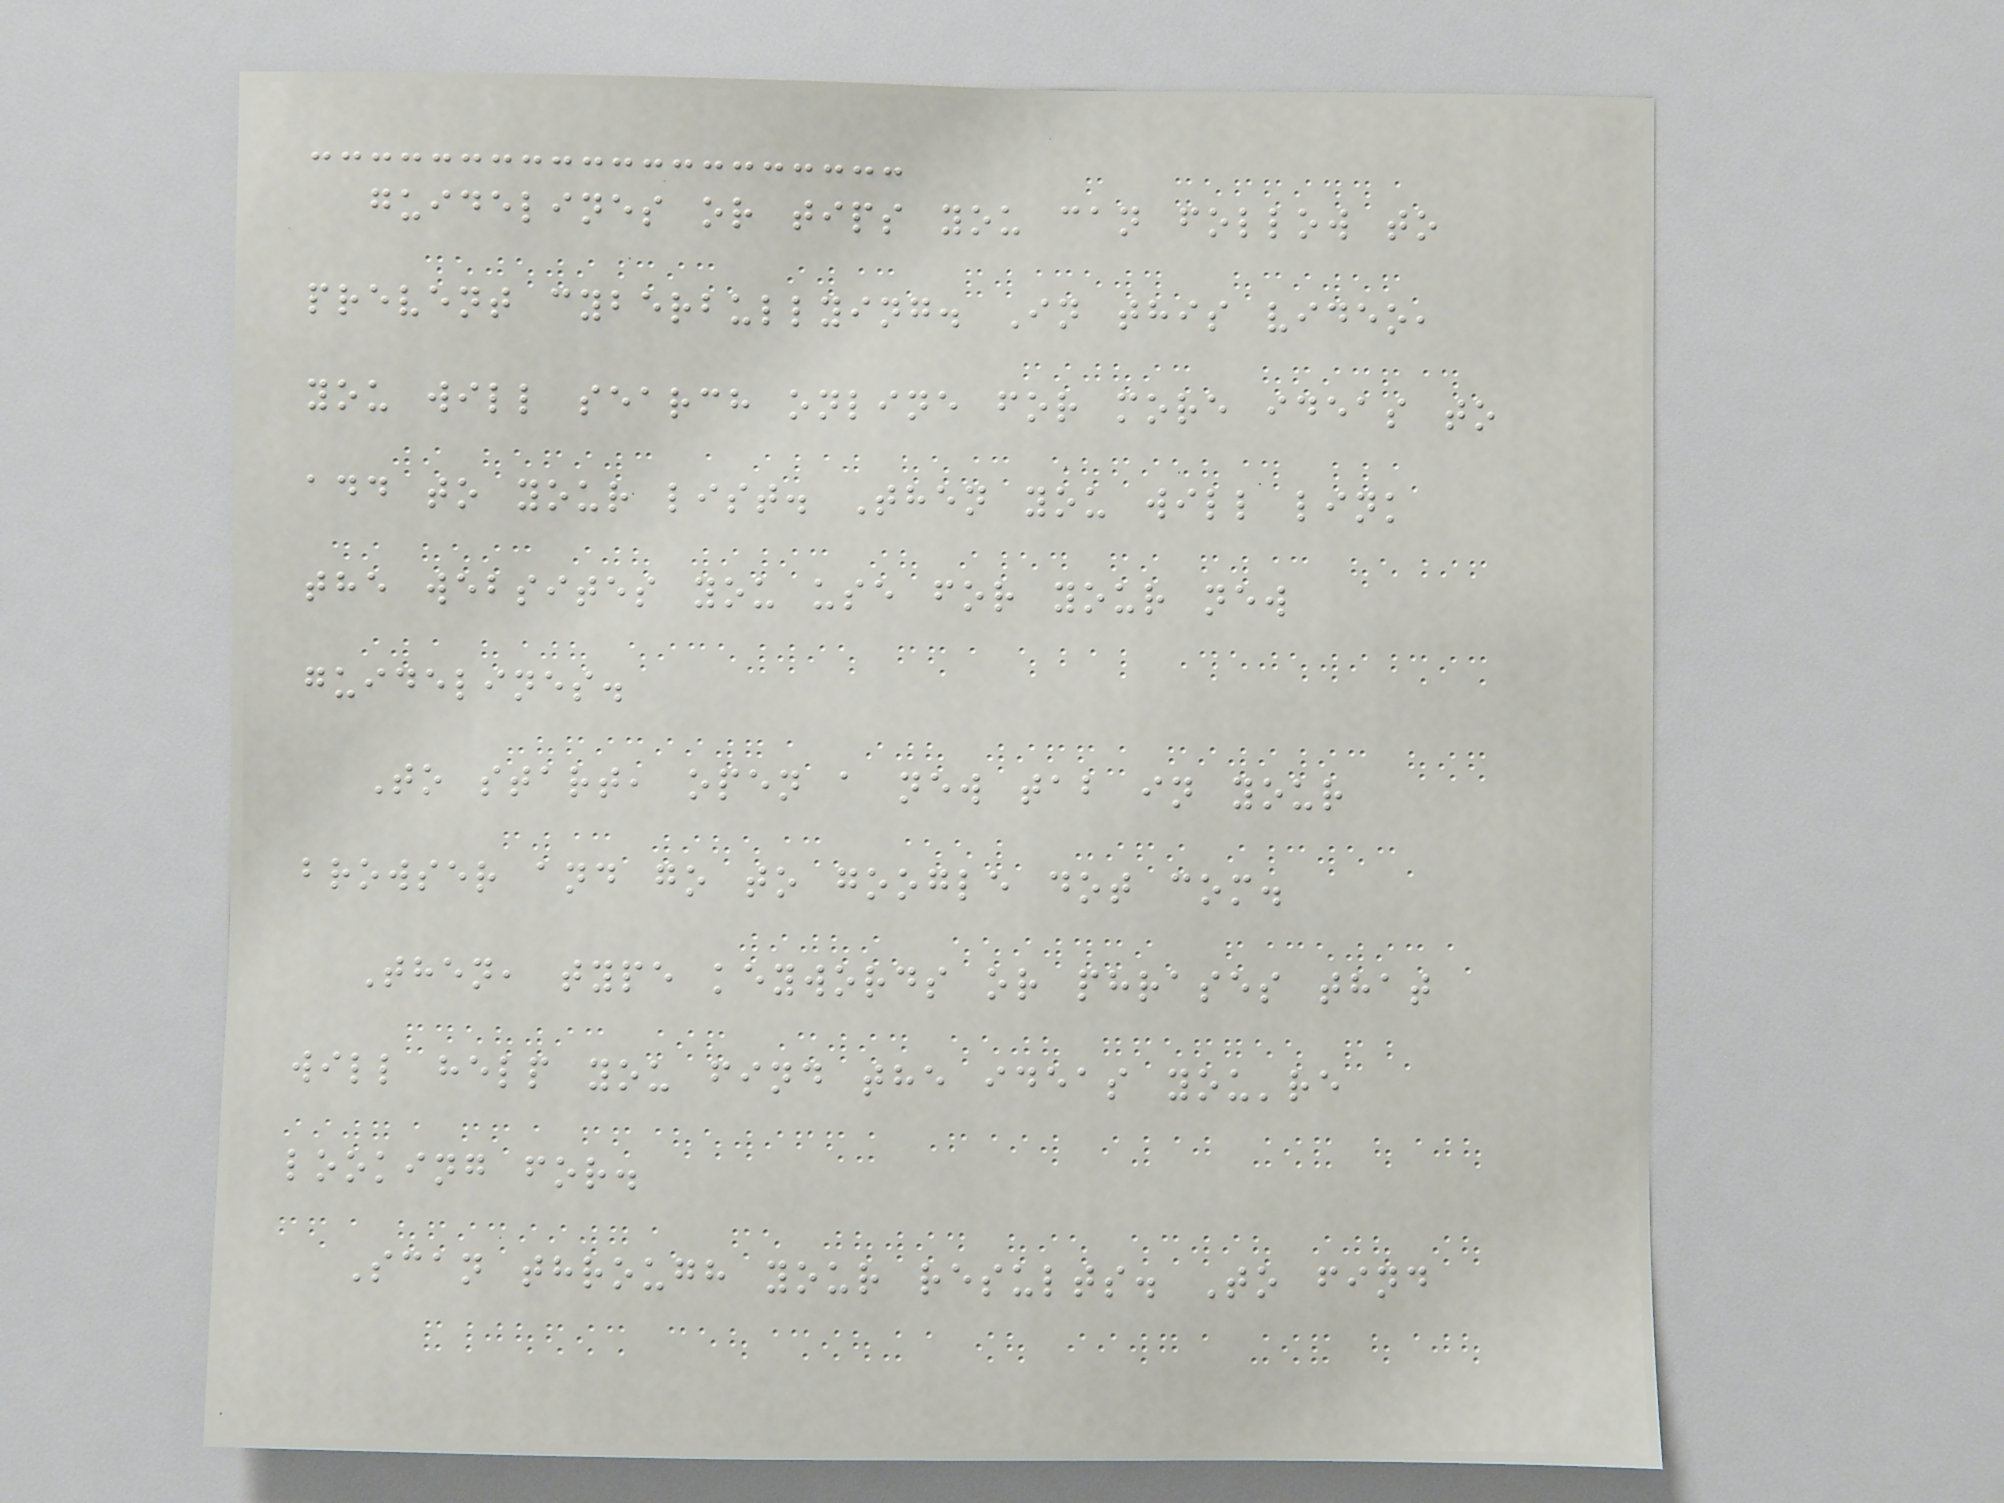guidelines or tips you can follow to
prevent cyberbullying. In this video,
you will search online for more ideas to
add to your list. Then you will link
the websites you use for your new
guidelines.
To start, open a new tab in your
browser and go to google dot com.
Then, type keywords or phrases that
will help you find the ideas you're
looking for.
Scan through your results. To find
